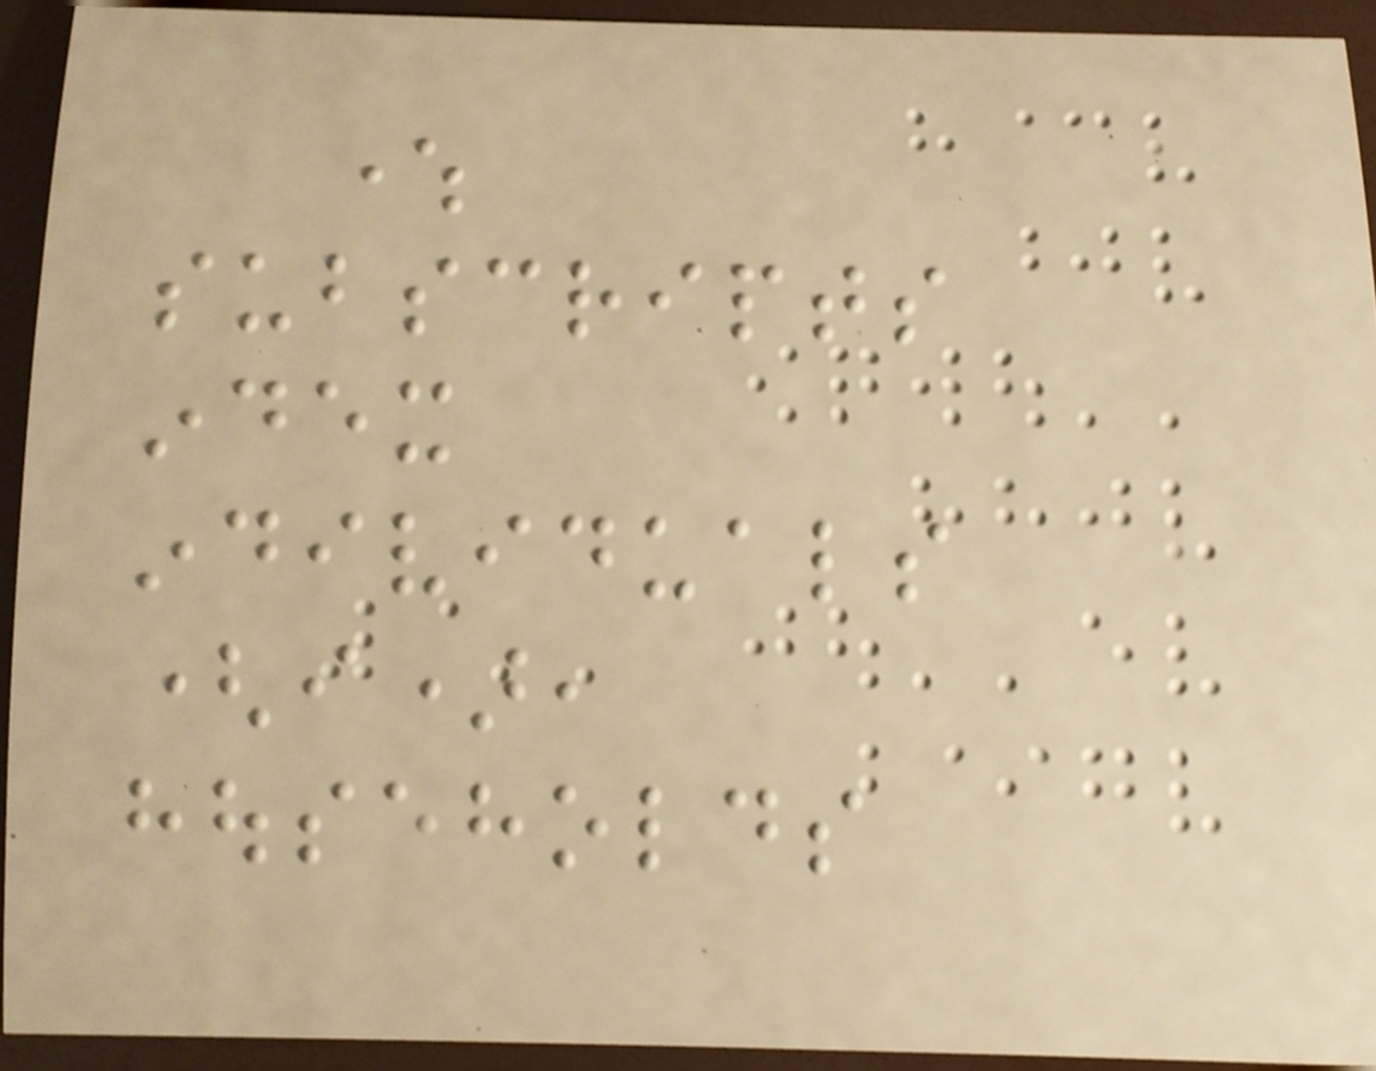where
subscripts
index
individuals
(i),
households
